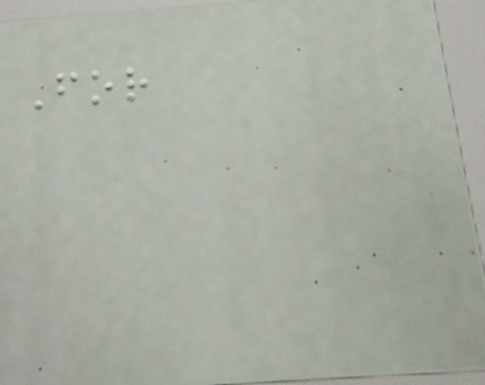For
